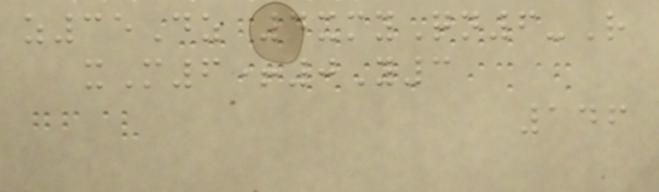z35Dz 4xmyQn6-R
xM6+0Y3
146
